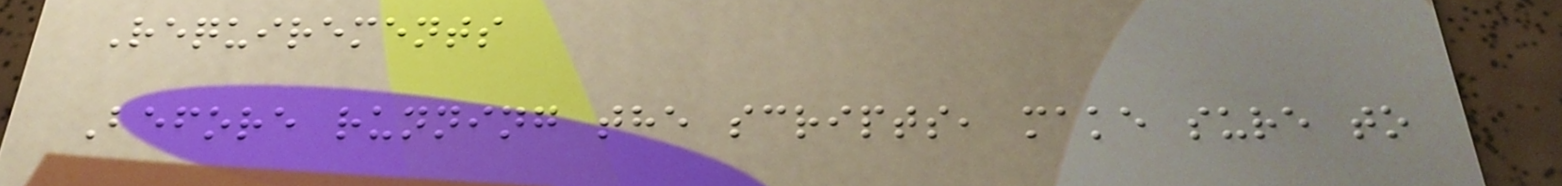Requirements
Before running the scripts, make sure to
